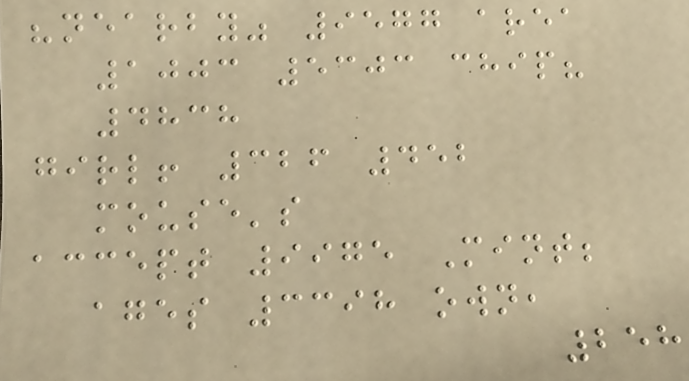"nearby" 9577 area
1003 5303 chip?
4838
girl! 326 452
mouse's
accept 9975 Mint;
ages 3398 own,
258
